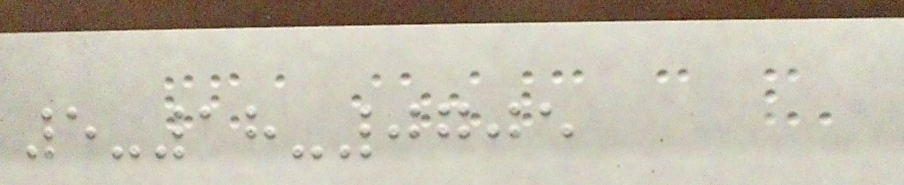5-18-0705
